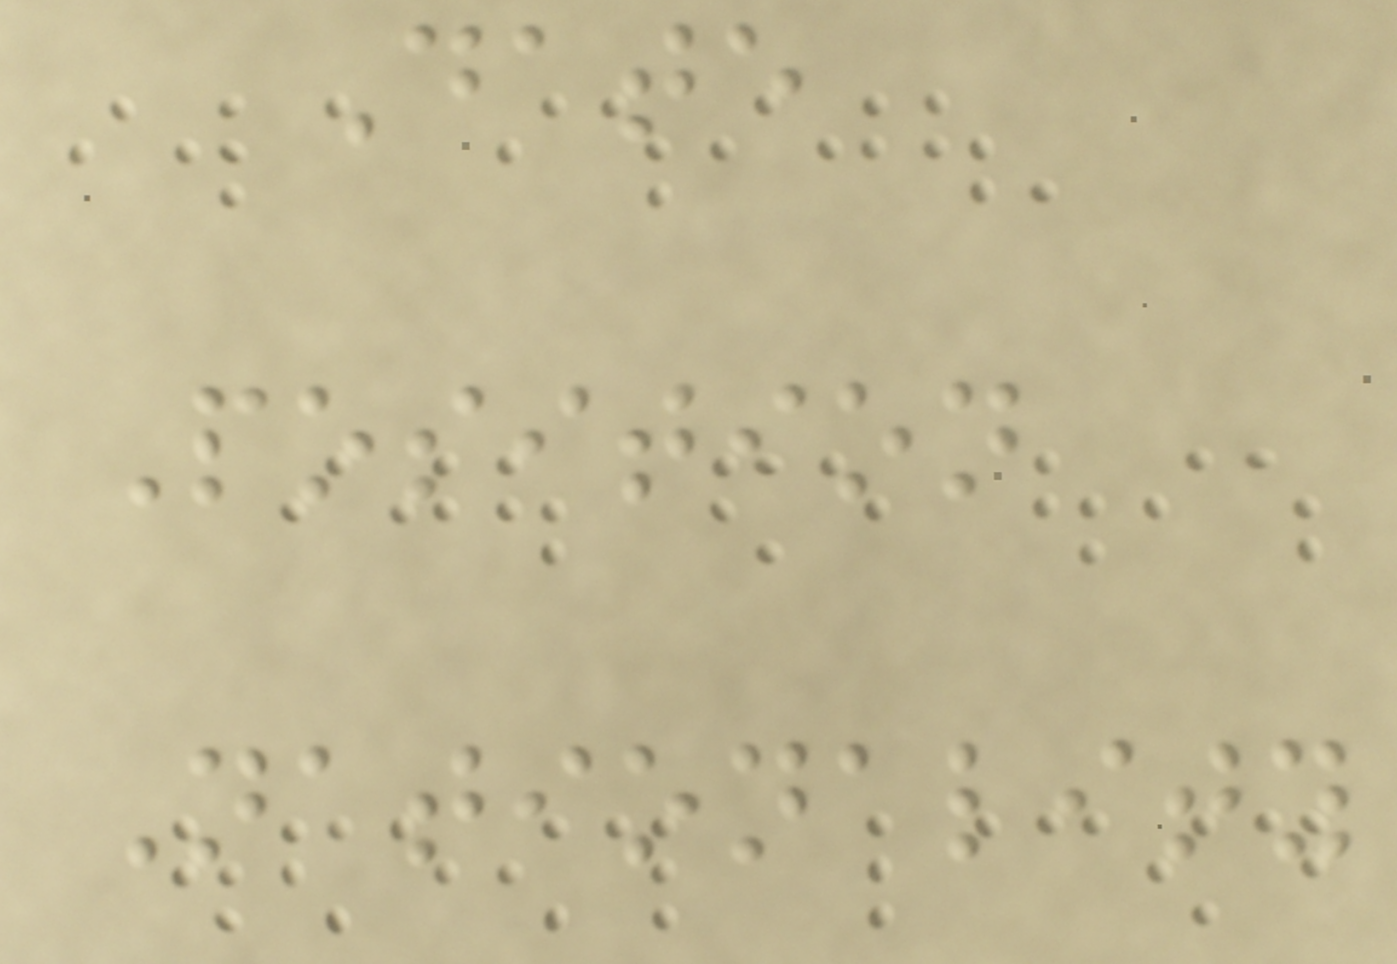Date
Position
Nationality
